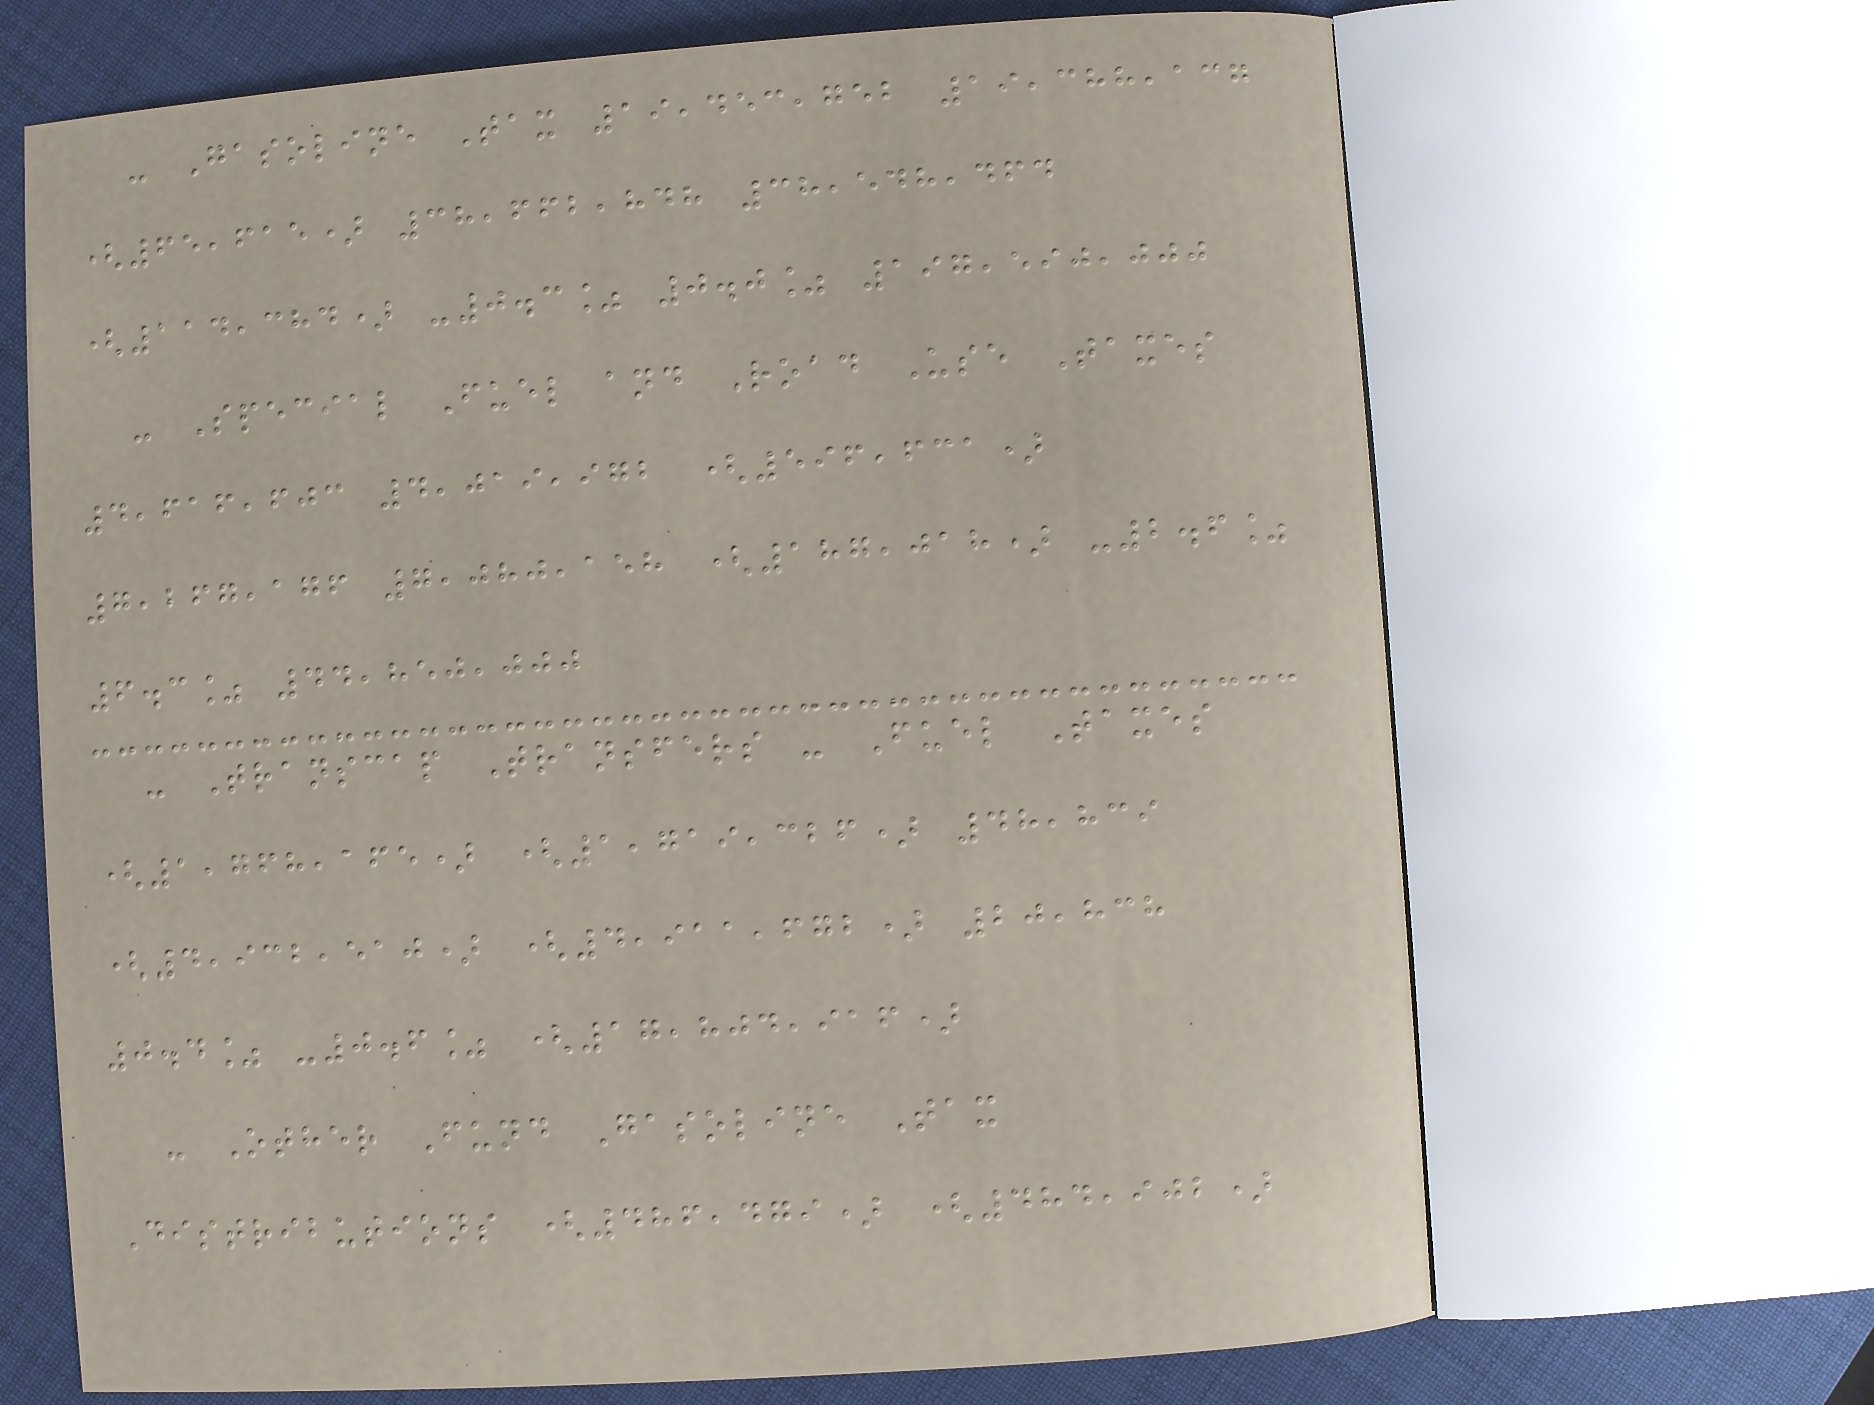- Gasoline Tax 19,453,752 19,388,137
(65,615) 38,662,848 38,548,464
(114,384) -0.3% 0.0% 197,590,000
- Special Fuel and Road Use Taxes
4,616,603 4,019,972 (596,631)
7,267,176 7,080,158 (187,018) -2.6%
6.3% 44,850,000
- Transcap Transfers - Fuel Taxes
(1,768,165) (1,719,326) 48,839
(4,932,510) (4,911,672) 20,838
0.4% -0.6% (17,804,916)
- Other Fund Gasoline Tax
Distributions (486,479) (484,902)
